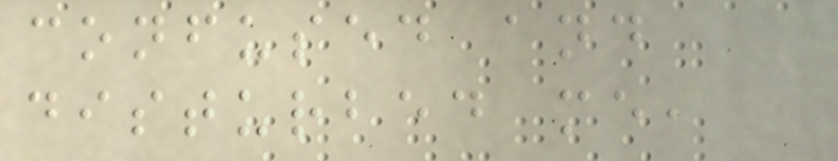confused and
disturbed me,
